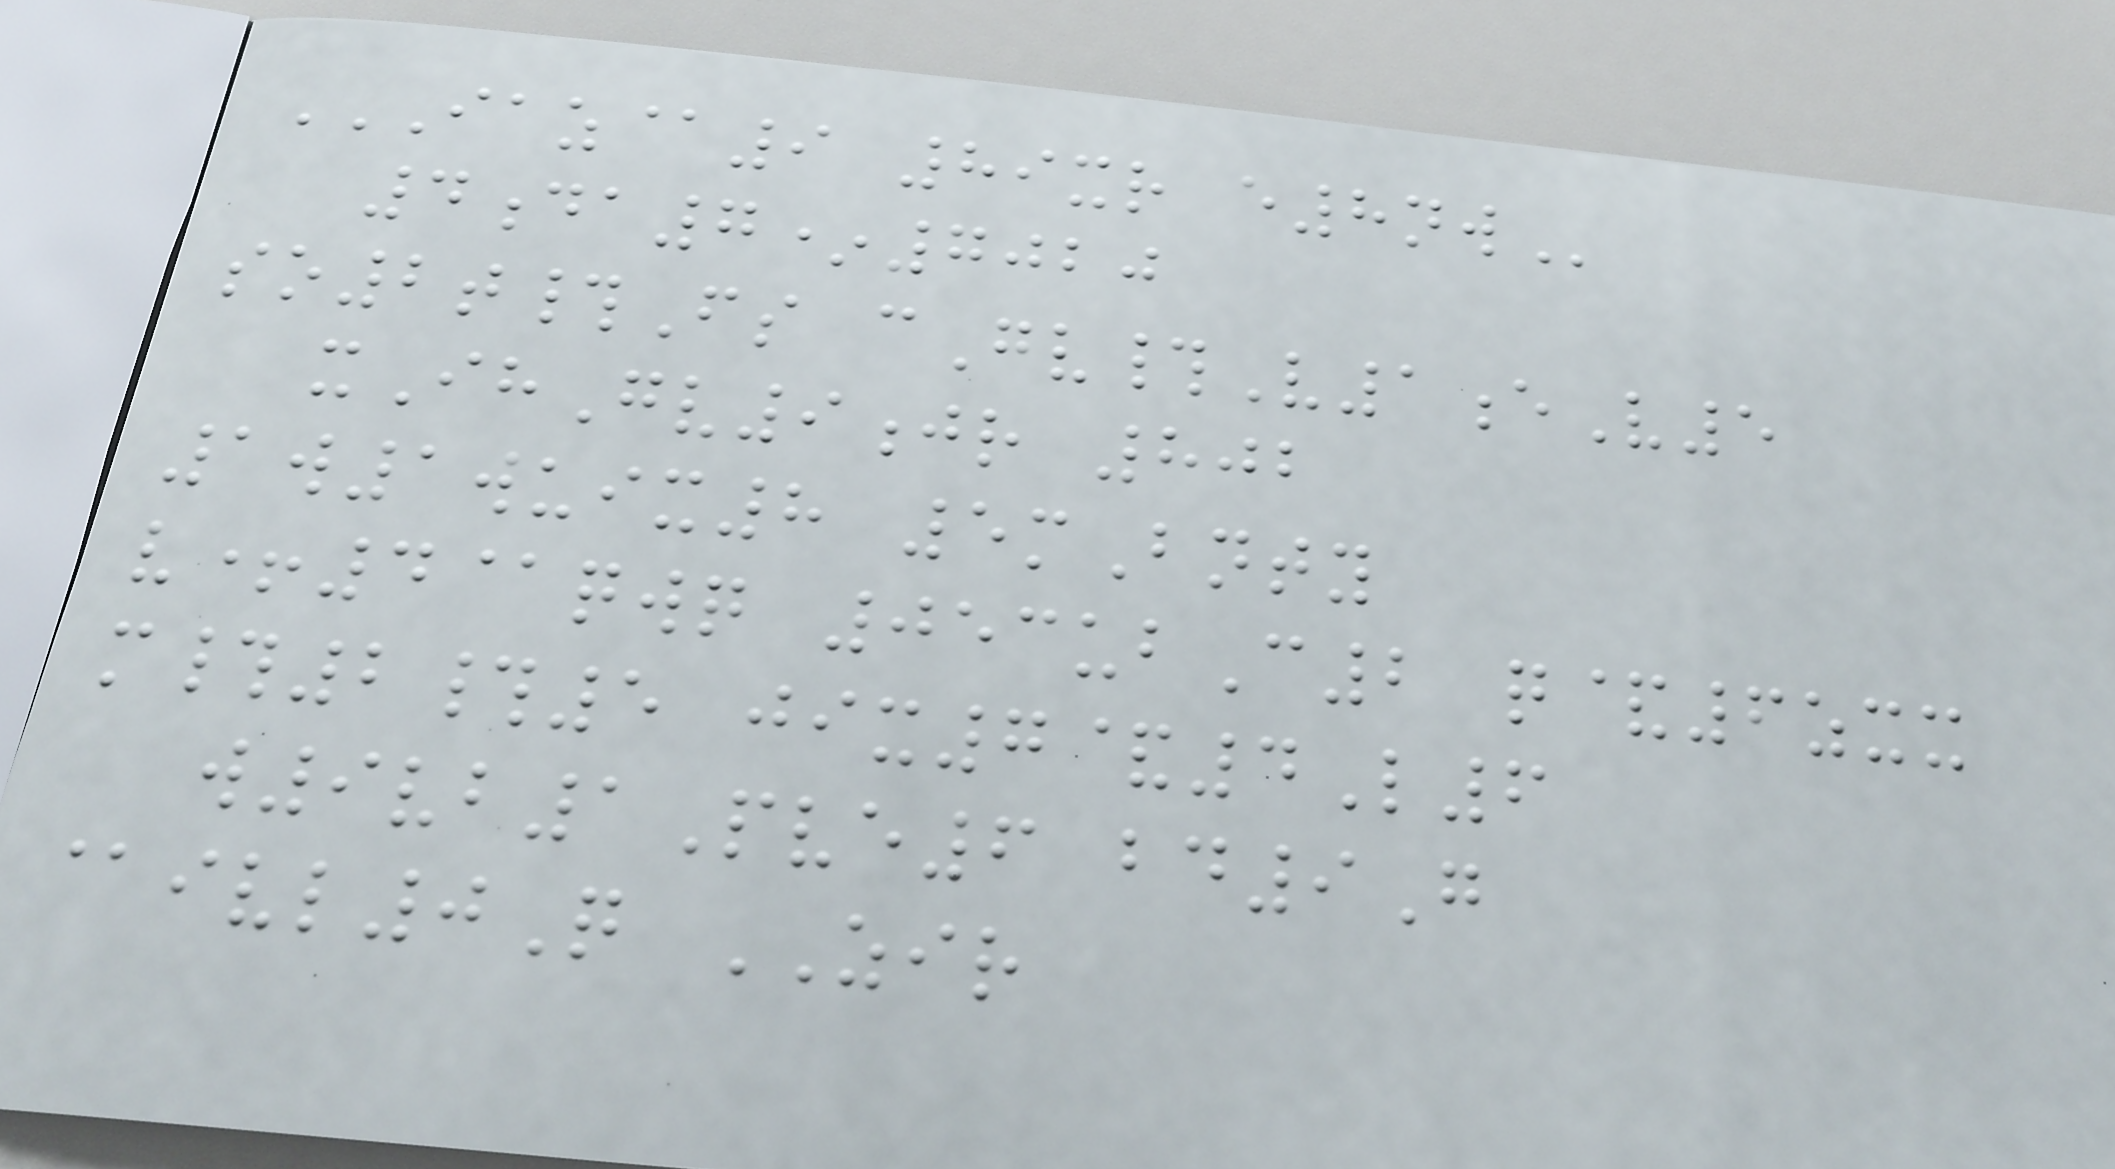IAZ@9 89XR E8NW
4da7*7020
so2t#Fs cGv#V1eV5
xIhGv9jr 802
1w1wuix8 5mBnty
v+4@qwq 053ubC2 q&6zxx
m#2#5 jix7&4L6
w9vb1Pve6 bd9G
@ivl0Q ZIR
